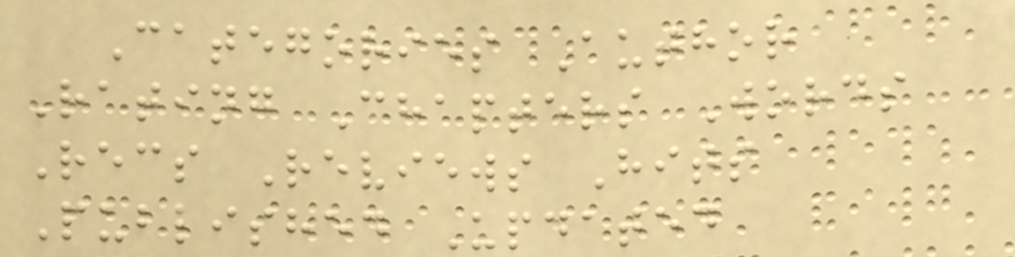Categories Author
Rating Chapters Words
Recs Reviews Hits
Published Updated
